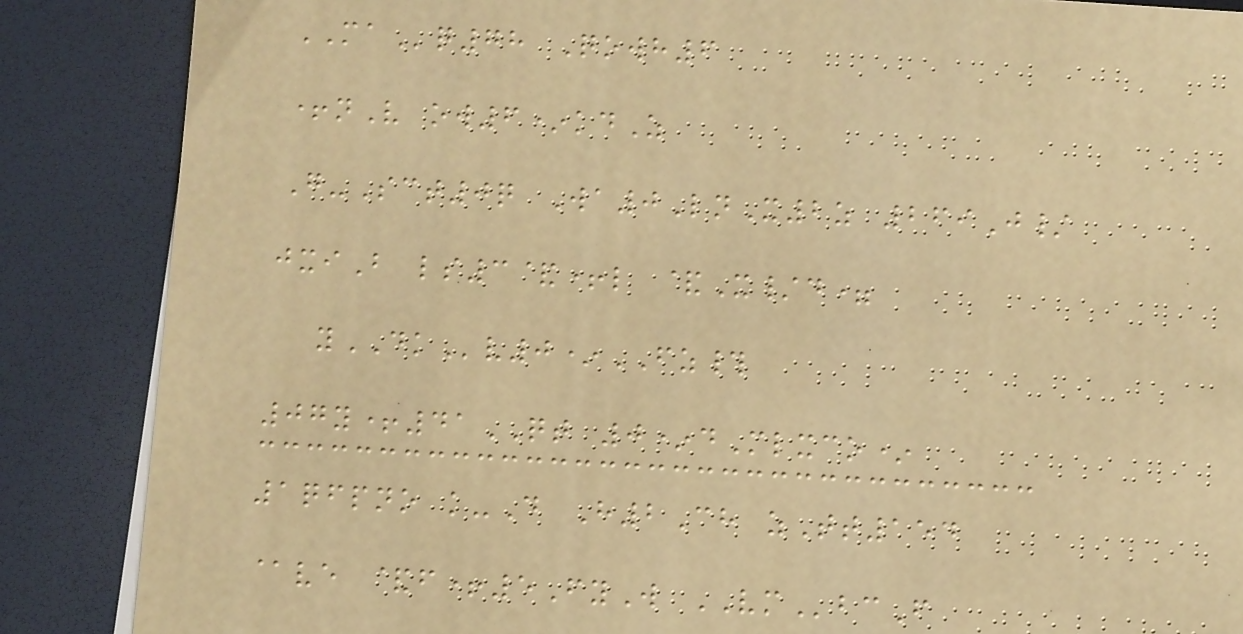MAq78 Qowh6
+nV ow6*kdZ
G-Sct0q Wa0LnX2z 269J/
jxiB ls3&+l &X/d=
yDKv0*FZ#
07y+41QT 0*dMlxco*
1qfpno k-D H2Ch zTt154
@ve &f+5FyW VMbcF
